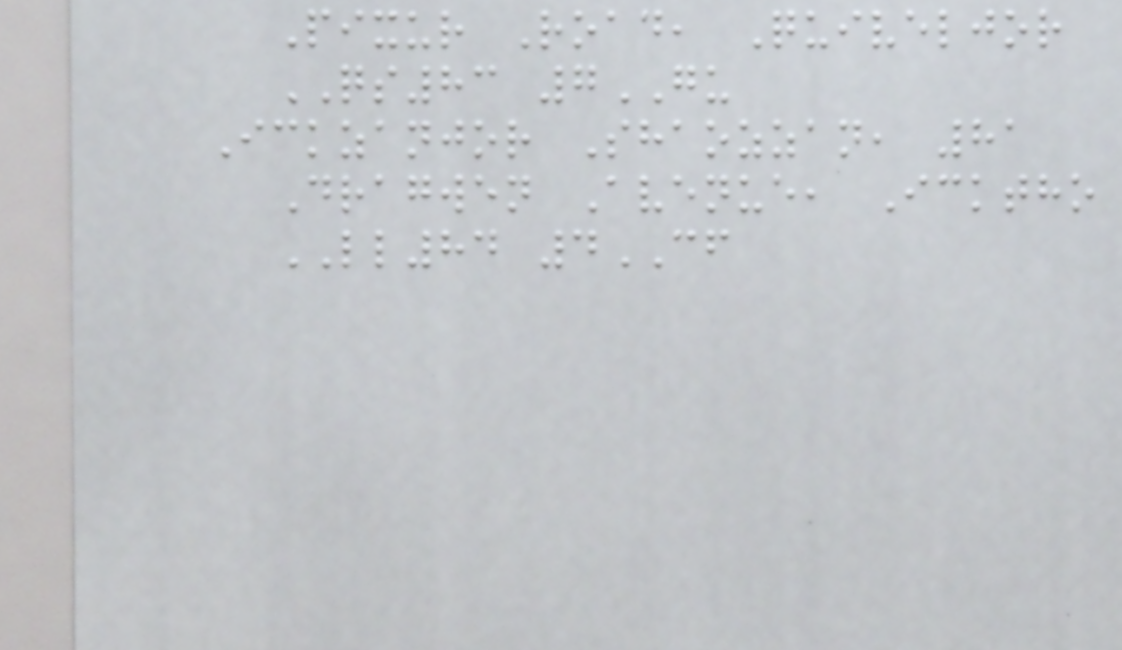Pixur Road, Quiveljor
QS83 7GU
Ickzanjor Shaozzan, 81
Dragwen Avenue, Icktho
LL84 4CF
